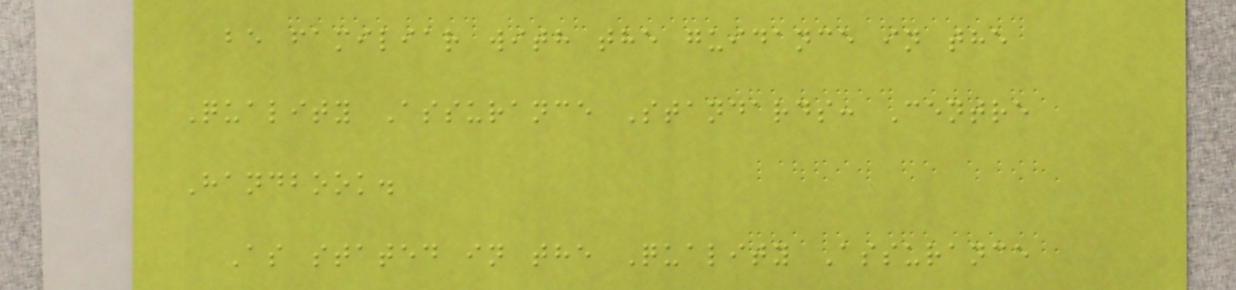be familiar with the guidance in the
Quality Assurance Standards: Centre
Handbook.
As stated in the Quality Assurance
